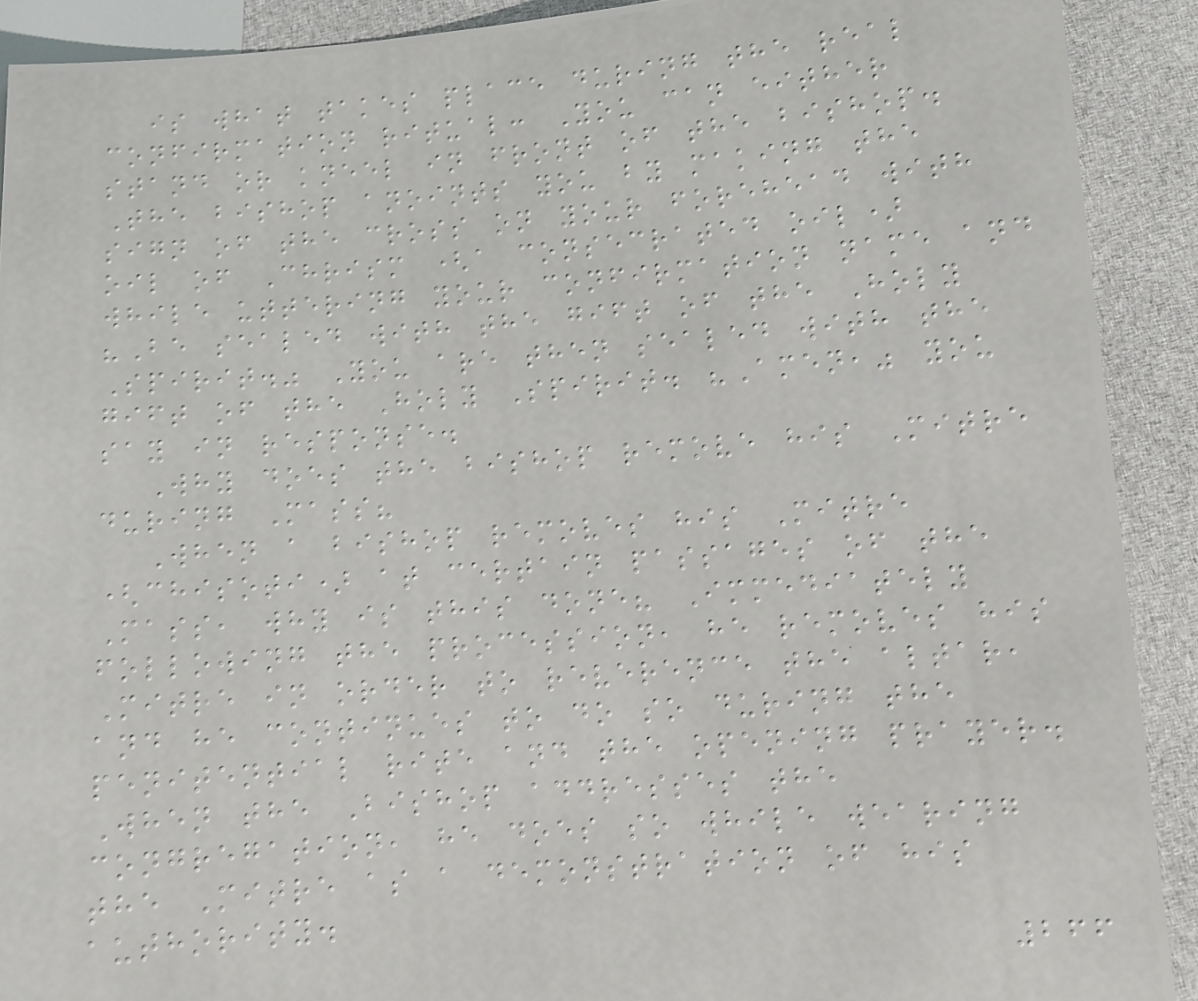is what takes place during the real
confirmation ritual: You can either
stand or kneel in front of the bishop.
The bishop anoints you by making the
sign of the cross on your forehead with
oil of Chrism (a consecrated oil)
while uttering your confirmation name and
"Be sealed with the gift of the Holy
Spirit." You are then sealed with the
gift of the Holy Spirit. "Amen," you
say in response.
Why does the bishop remove his Mitre
during Mass?
When a bishop removes his Mitre
(chisoti) at certain passages of the
Mass, why is this done? Immediately
following the procession, he removes his
Mitre in order to reverence the altar,
and he continues to do so during the
penitential rite and the opening prayer.
When the Bishop addresses the
congregation, he does so while wearing
the Mitre as a demonstration of his
authority.
266
